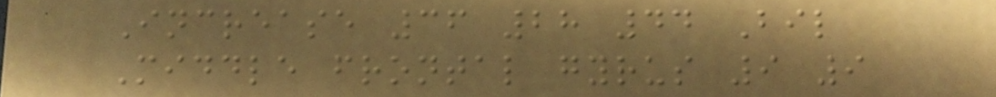Increase 36 28 44 Bil
Middle frontal gyrus 9 9
